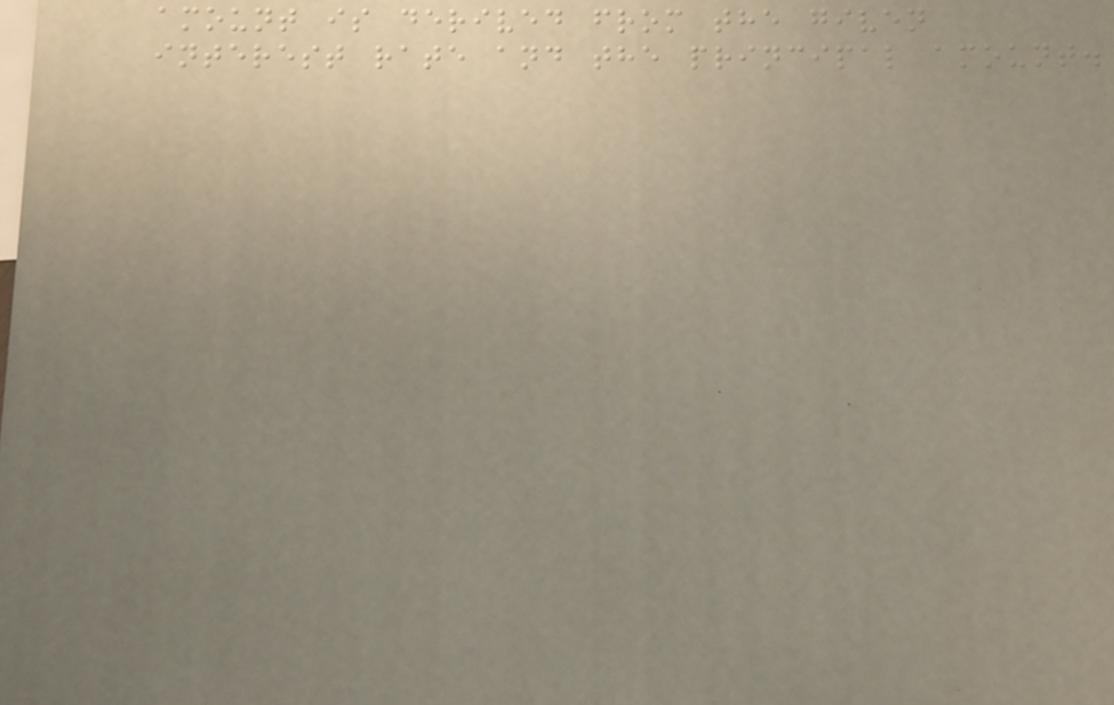amount is derived from the given
interest rate and the principal amount.
